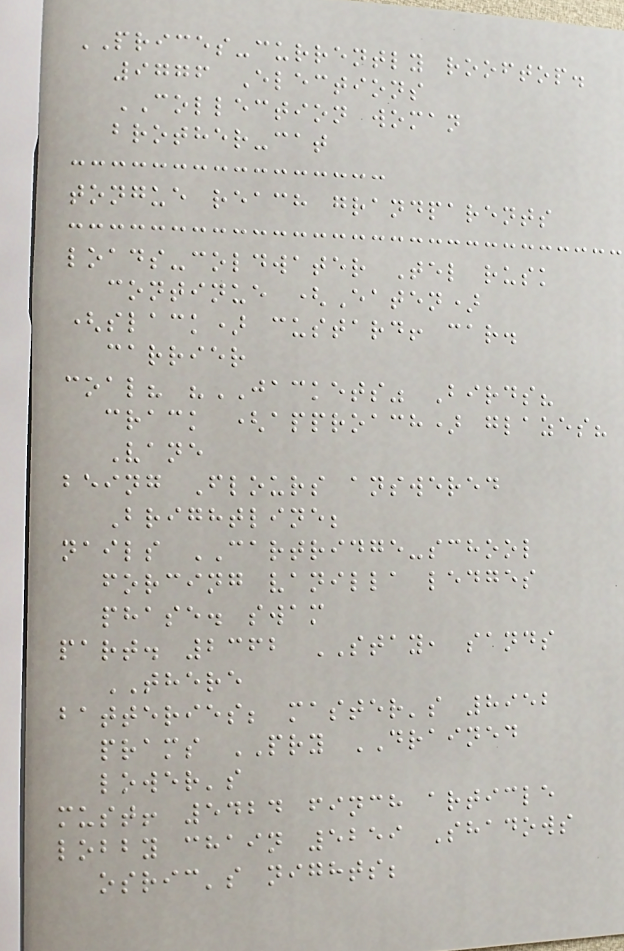PRICES-currently rooftop.
9776 Elections
COLLECTION woman
brother-cat
tongue reach grandparents
loads-coldwater Tel rusk
continue (Eaten)
(slack) custard! car.
carrier
coal? "JACKETS" Birds?
crack (approach) glazes?
Vane
being Flours answered
Brightline;
nails CARTRIDGE-school
forcing vanilla ledges
phase. swam
part. 2362 STAY, sands
THERE
batteries; master's 8952
prams PRY DRAINED
lower's
must! 5424 finch article
lobby chain 5259 Shadows
osric's nights;
